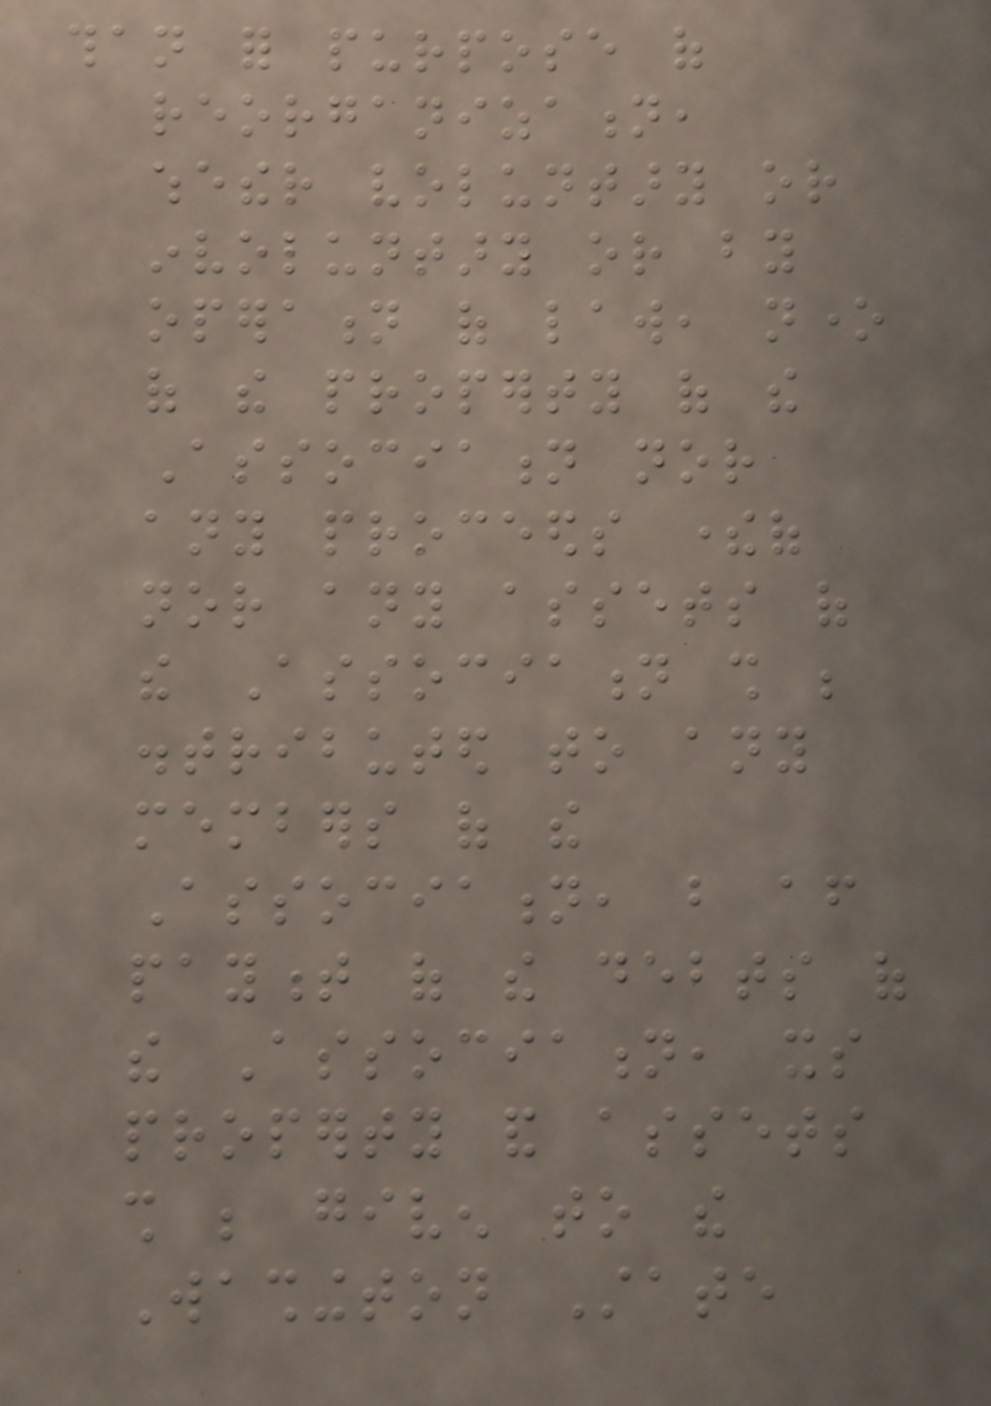than for purpose of
reorganization,
whether voluntary or
involuntary or by
operation of law, none
of the property of the
Association nor
any proceeds thereof
nor any assets of
the Association shall be
distributed to any
members of the
Association, but after
payment of the debts of
the Association, its
property and assets
shall be given to the
Washington State
